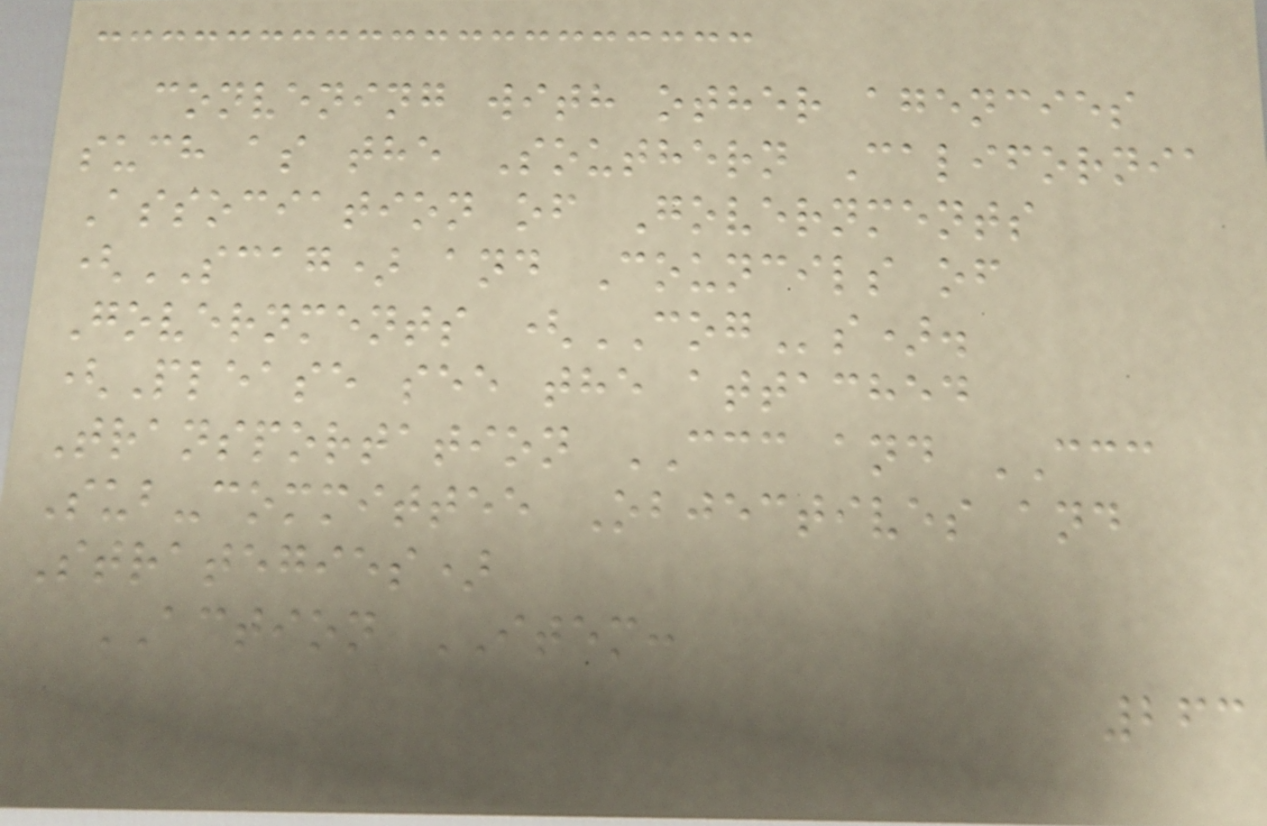convening with other agencies
such as the Southern California
Association of Governments
(SCAG) and Councils of
Governments (COGs).
(Please see the attached
Transportation CCC and CCC
Sub-committee Objectives and
Strategies)
ACTION ITEM:
263
